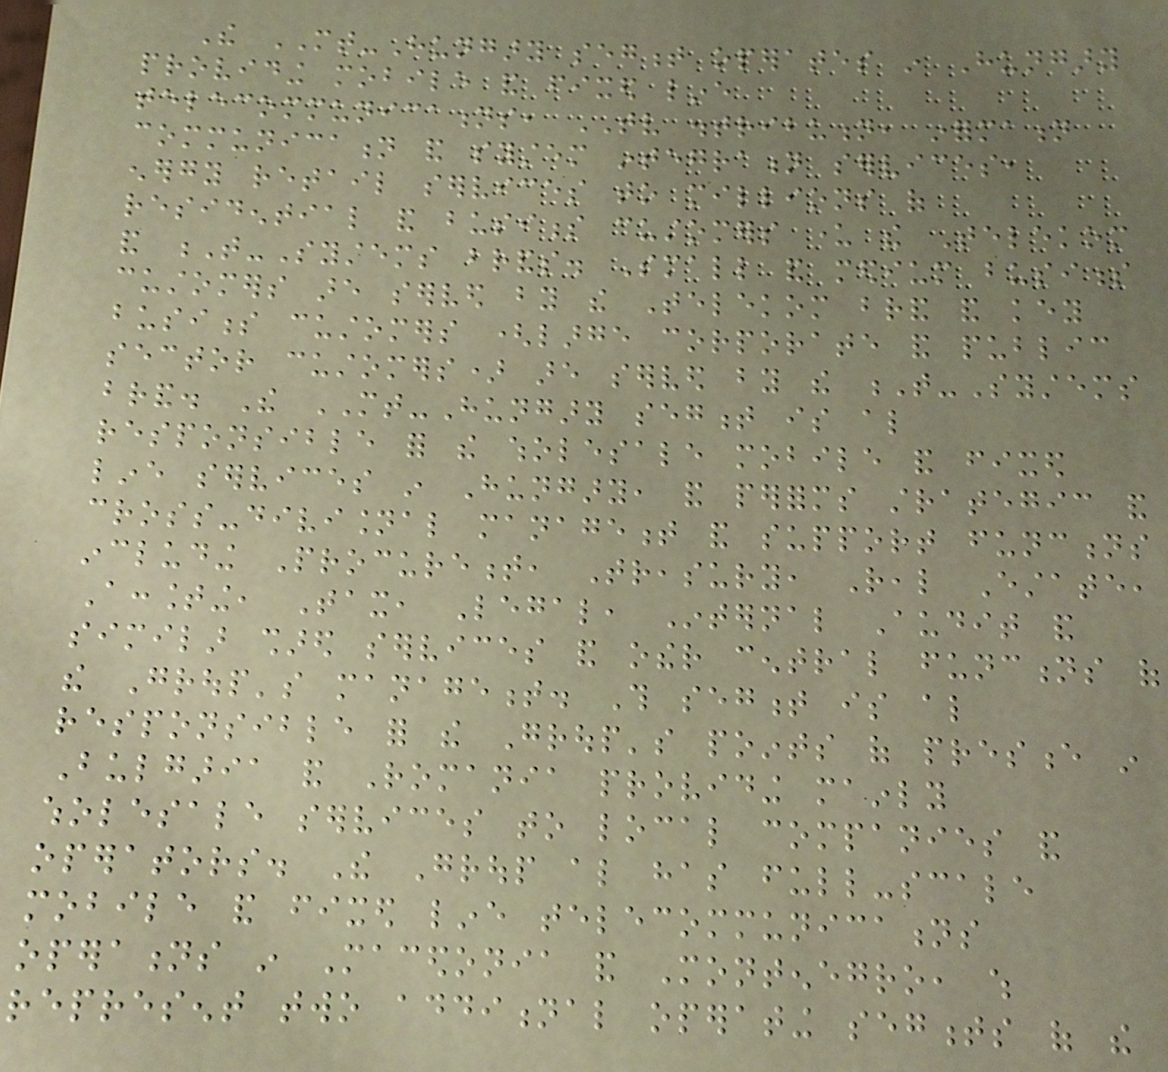The MT-Hungary segment operates in Hungary
providing mobile and fixed line
telecommunications, TV distribution, information
communication and system integration services,
energy retail services to millions of
residential and business customers under the Telekom
and T-Systems brands. Small and medium business
customers are served by the Telekom brand and key
business customers (large corporate and public
sector customers) are served by the T-Systems
brand. The MT-Hungary segment is also
responsible for the wholesale mobile and fixed
line services in Hungary, and performs strategic and
cross-divisional management and support functions
including Procurement, Treasury, Real Estate,
Accounting, Tax, Legal, Internal Audit and
similar shared services and other central functions of
the Group's management. This segment is also
responsible for the Group's points of presence in
Bulgaria and Romania providing mainly
wholesale services to local companies and
operators. The Group also has full-scale
mobile and fixed line telecommunications
operations in Macedonia and Montenegro, which
represent two additional operating segments of the
